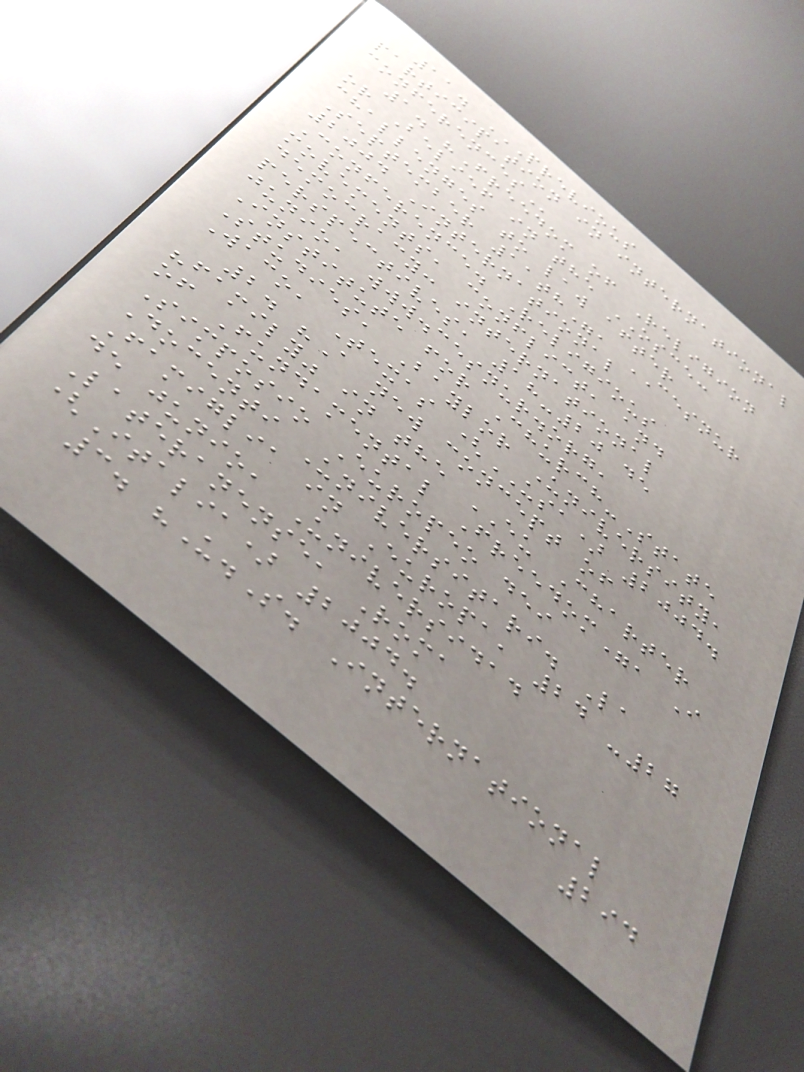11. PREVIOUS
PARTICIPATION IN INTERNATIONAL
CONFERENCES
1. "Freedom of Religion
or Belief in the OSCE:
challenges to law after
September 11th", CESNUR
2004 International
Conference. Religious
movements, conflict, and
democracy: international
perspectives, 18-20 de
junio, www.cesnur.org,
Institute for Church-State
Studies, Baylor University,
Waco, Texas (USA) 2004.
2. "A new concept of
"family" in the EU Charter
of Fundamental Freedom", I
Simposio Europeo dei
Docenti Universitari. La
Famiglia in Europa, 24 -27
de junio, Universidad
Lateranense, Roma
(Italia) 2004.
3. "U.S. International
294
